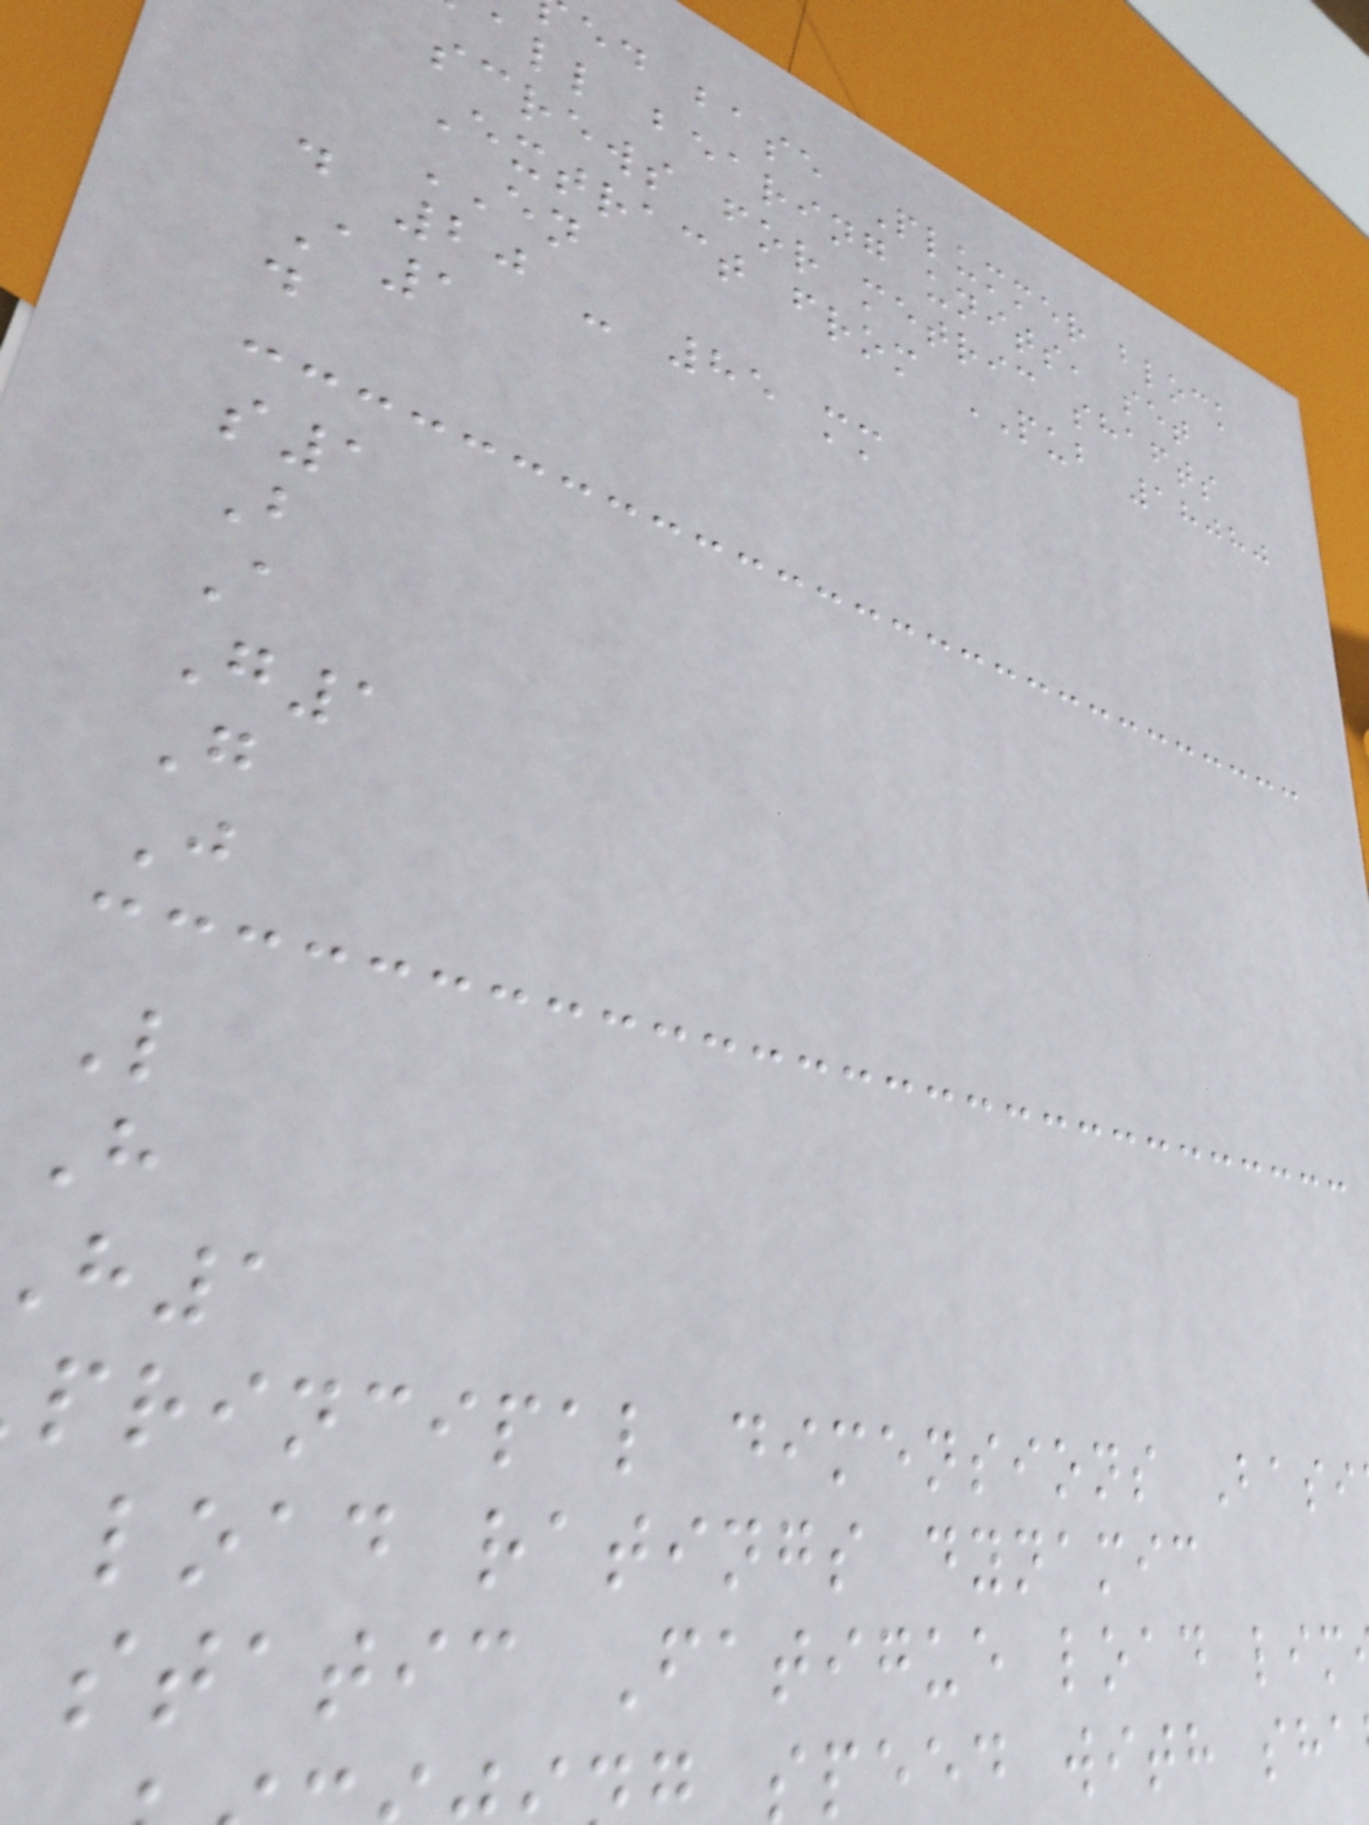ed base Plummer block
all bearing units, set
screws for metric shafts
Extract from PUB 18080
EN
d 20 - 85 mm
A1
d
s1
B
A
G1
G
J
L
H
principal dimensions Basi
load ratings dynamic
static Fatigue load lim
speed with sha
